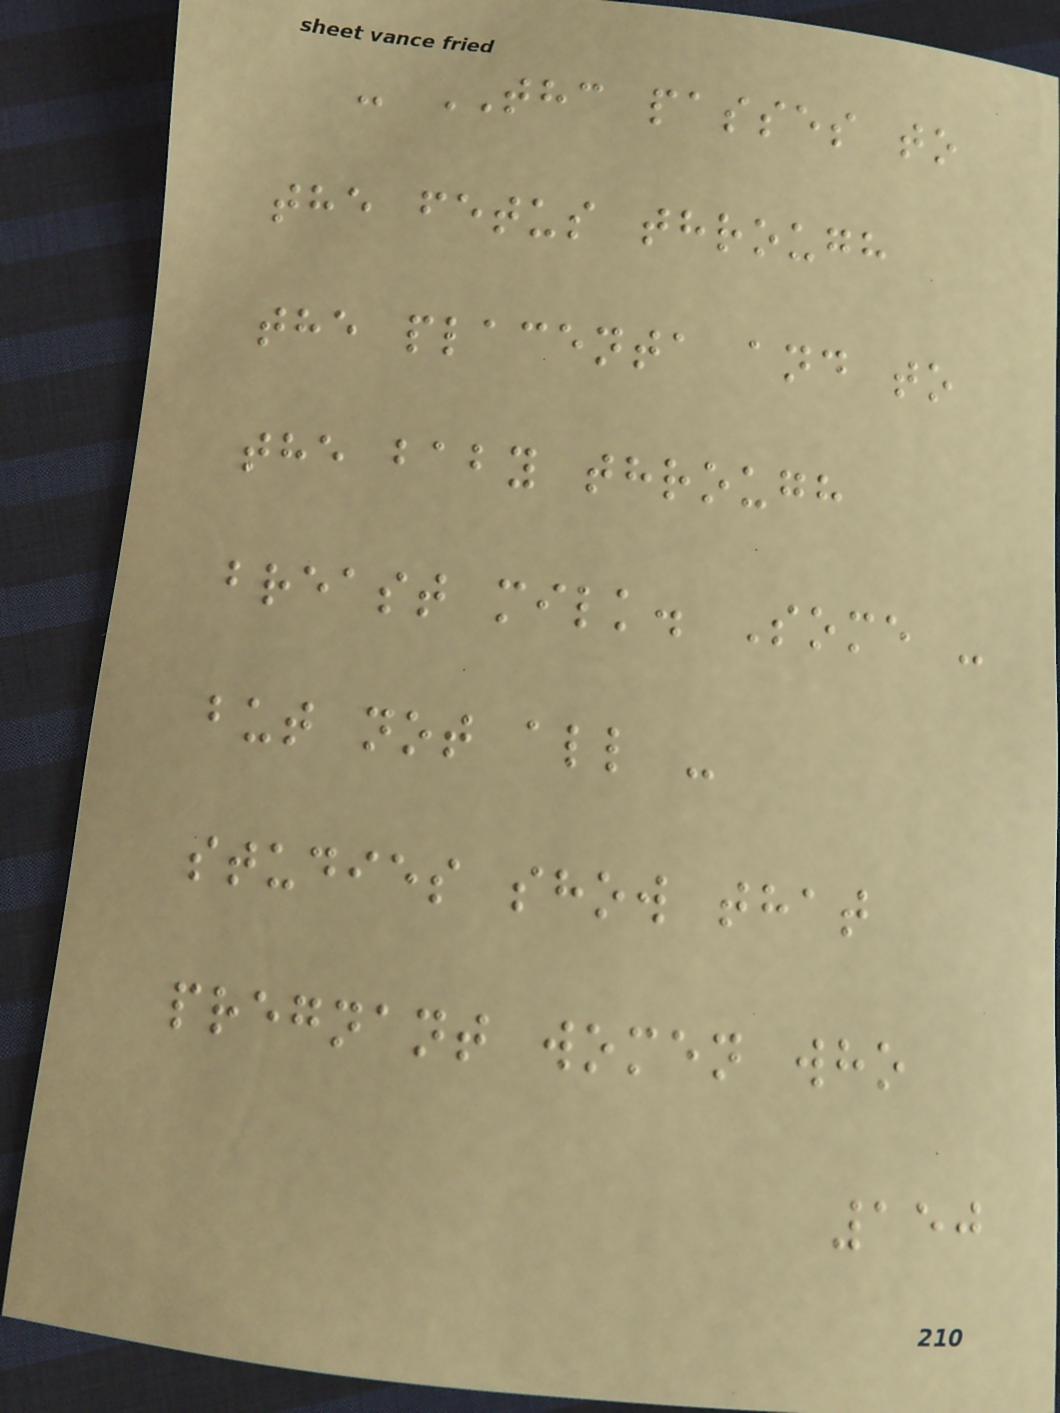- THC passes to
the fetus through
the placenta and to
the baby through
breast milk. Some -
but not all -
studies show that
pregnant women who
150
